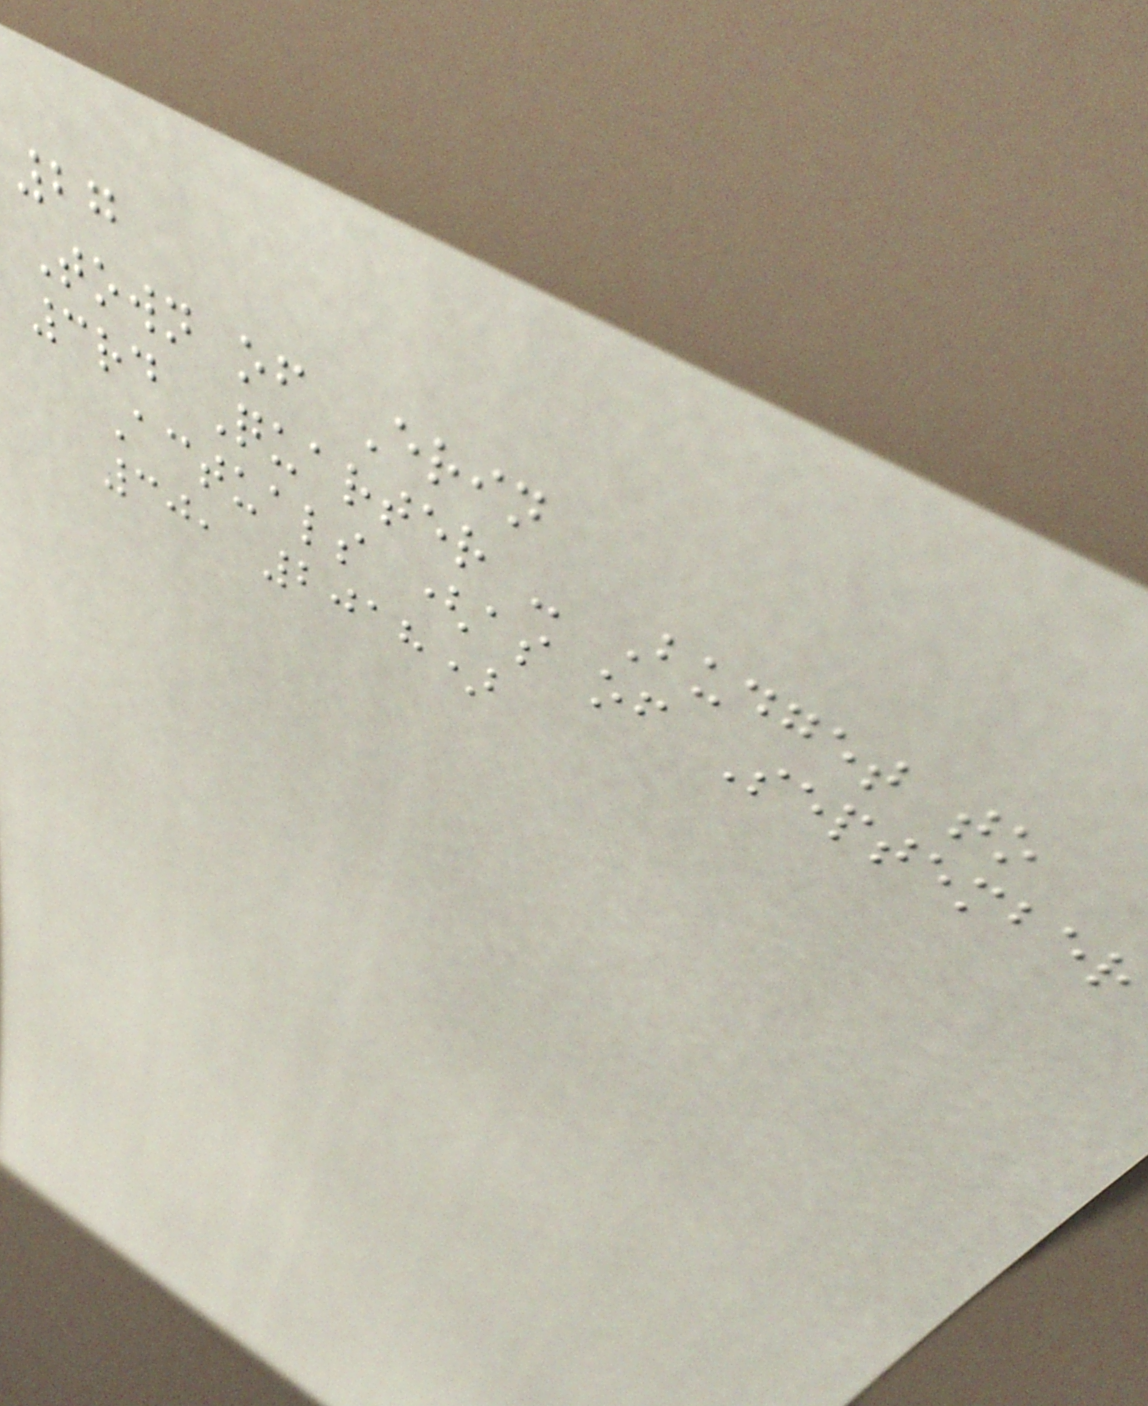27
Town of Erin
3rd Quarter - Budget to
Actuals (as of September
30, 2018)
